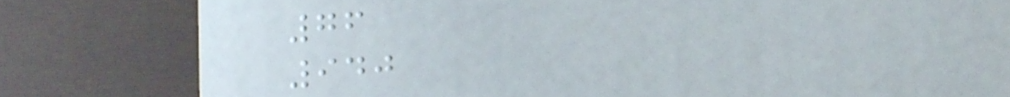76
940
